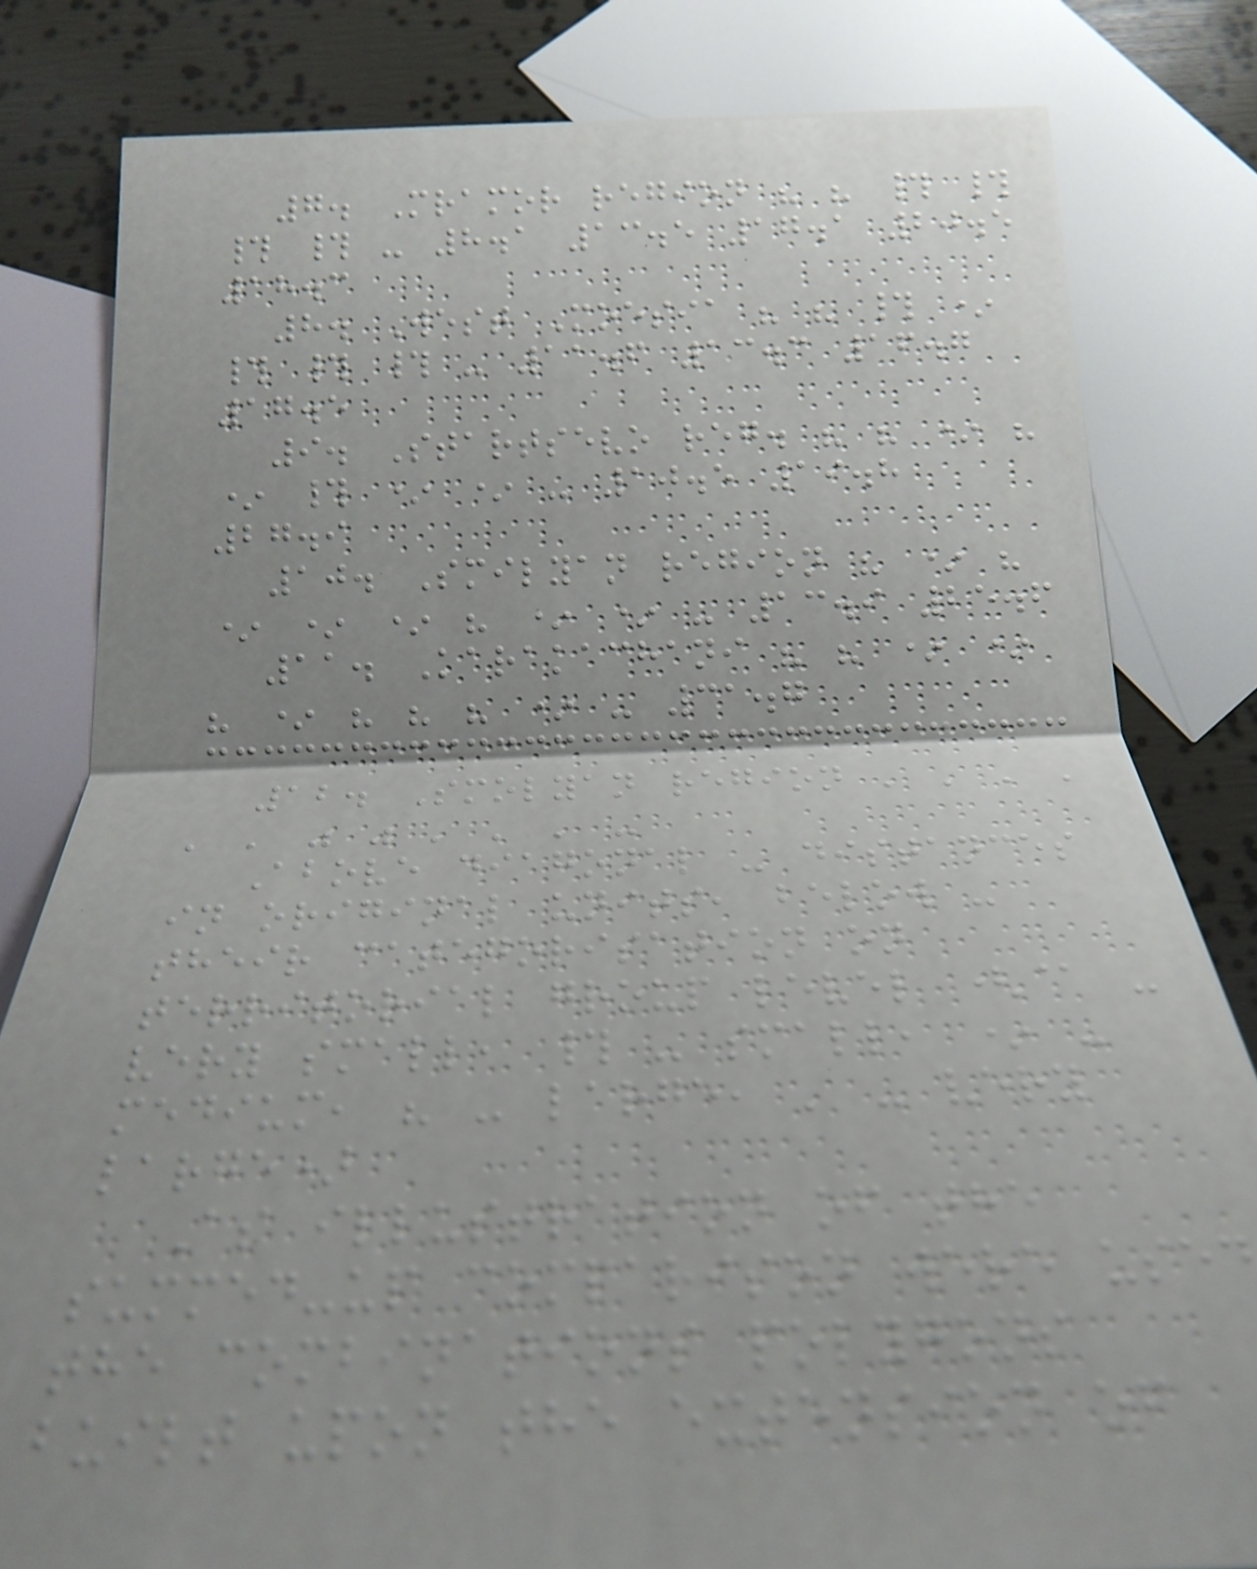7. Mramor region " " # #
# # - 8.1 13.5 17.1 20.5
18.3
8. West Moesia " " # *
# # # - 11.6 13.3 16.7
17.5
9. Startsevo reg. " " * "
* # * * - 10.5 19.8
27.9
10. Smilyan region " * "
* * * " * * - 13.9 25.6
11. Karakachani " " * *
" * " " " * - 31.7
12. Smolyan region ' ' ' '
' ' " " ' ' ' -
Above diagonal - distances
in original units, below -
their categorisation on
territorial group level (@ -
very small, # - small, * -
medium, " - large, ' - very
large)
As illustration of the
summed-up comparison were used
the combinations polygons
built upon the extension of
